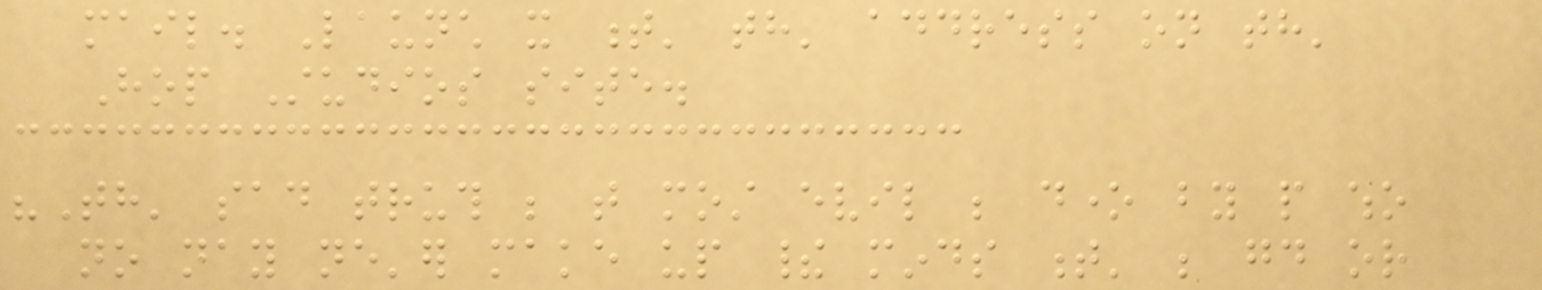mail. Launch it t' th' address on th'
Hop Studios site.
"Th' sad truth be that most evil be done by people who
no nay ne'er make up their minds t' be good or
